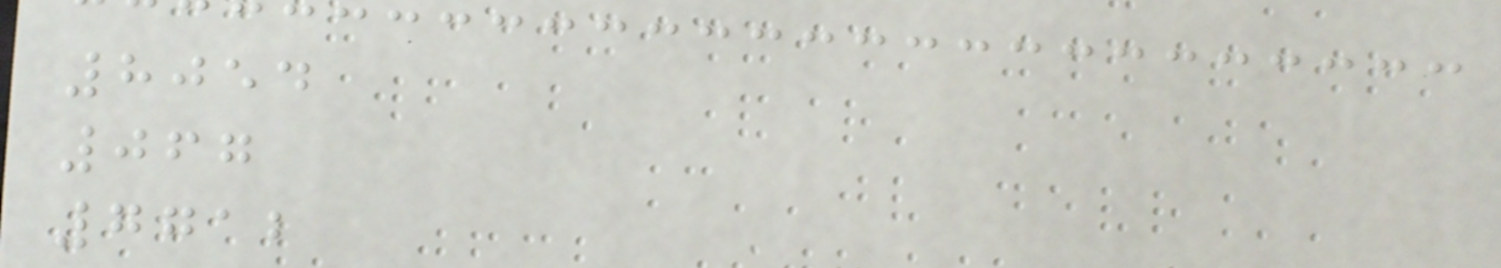8054
067
7712
